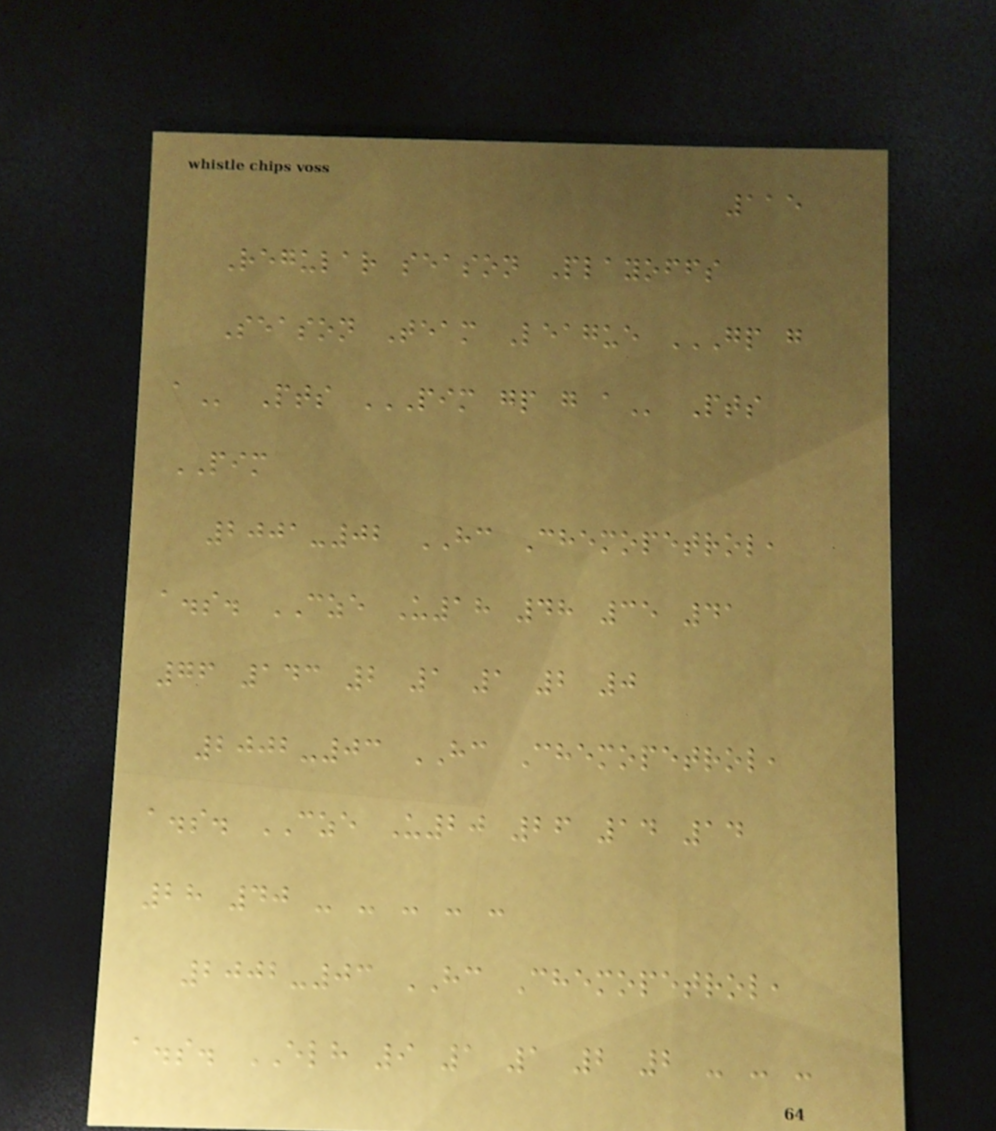115
Regular season Playoffs
Season Team League GP G
A Pts PIM GP G A Pts
PIM
2001-02 HC Chemopetrol,
a.s. CZE U18 48 35 41
76 143 2 1 1 2 0
2002-03 HC Chemopetrol,
a.s. CZE U20 26 14 14
28 40 - - - - -
2002-03 HC Chemopetrol,
a.s. ELH 9 1 1 2 2 - - -
